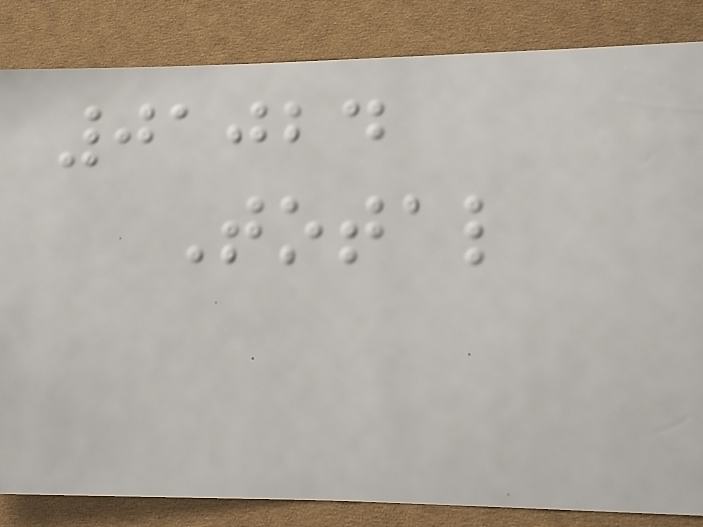01024
Total
